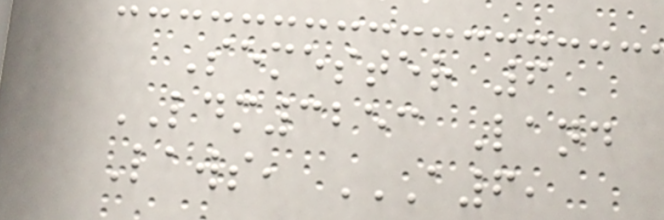Semester 6
LDM3253 Land
Laws, A6,
